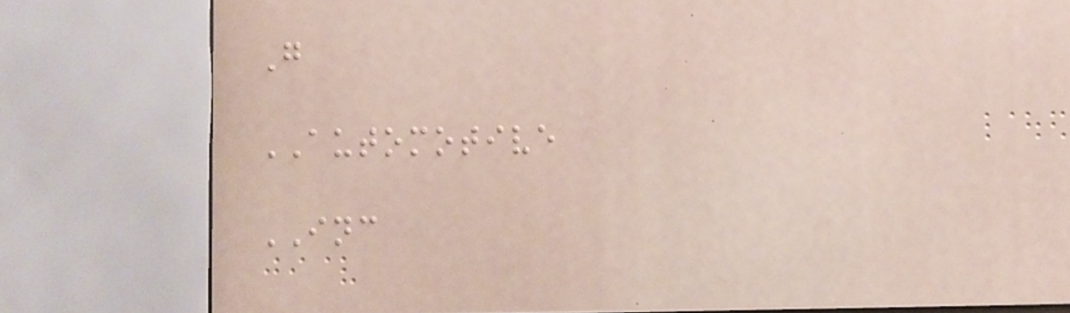G
AUTOMOTIVE
INC
